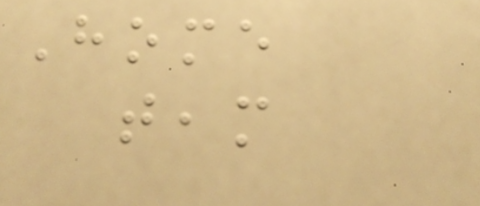Home
team
